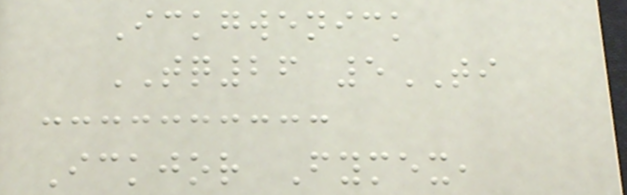Ickgwenick
TQ26 5TI
Ickjor Fymex,
